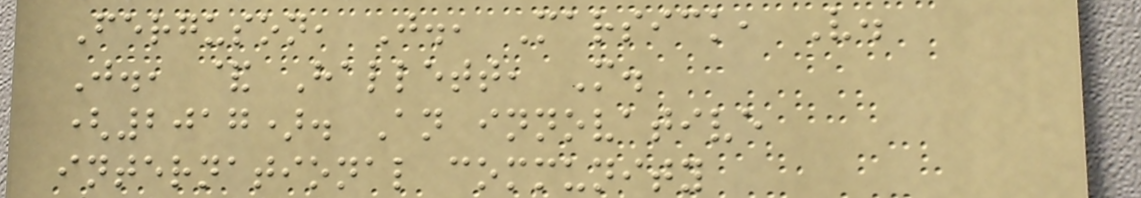Ferguson, J., Marsick, V.
J., & Hallett, M.
(2017). An innovative
international community
